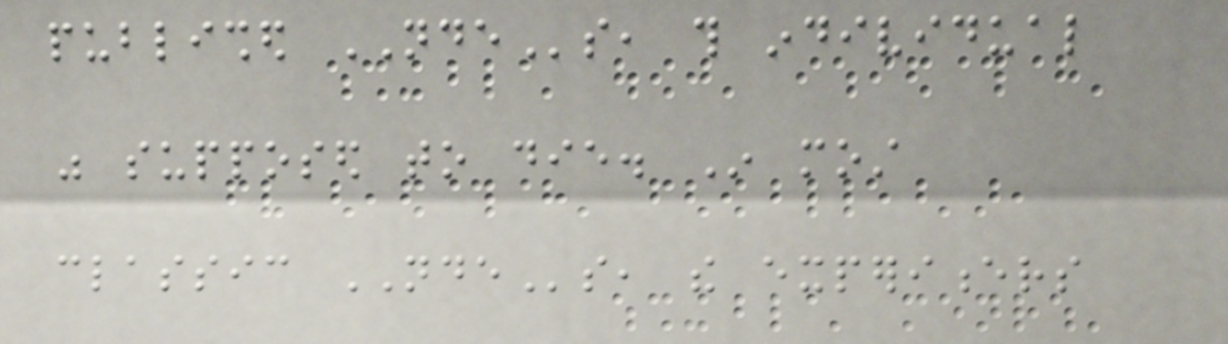published NDEs, this individual
was supposed to die. In most
classic NDEs, the experiencers
